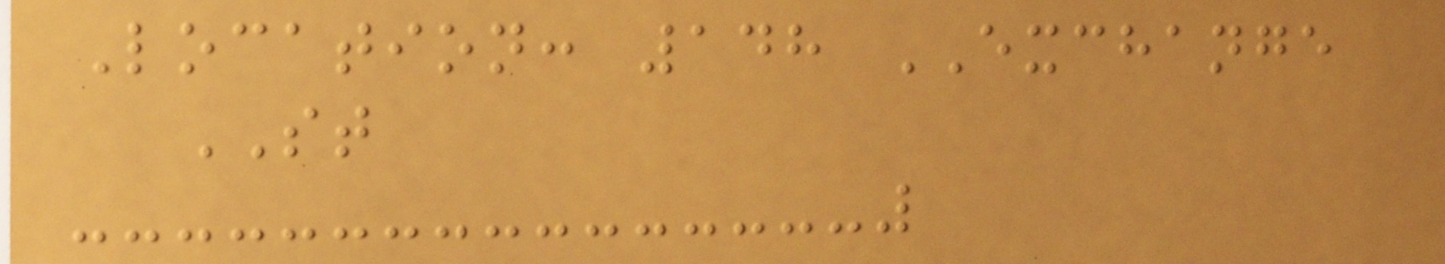Location: 148 EXCHANGE
ST
